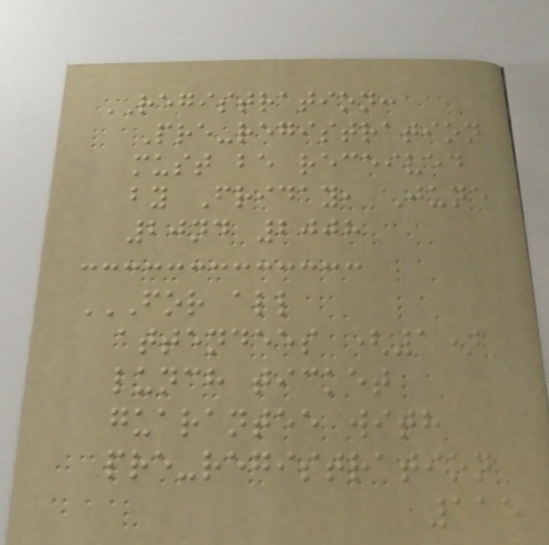REGISTRATION:
Pre-registration
must be received
by Friday, June
20nd 2008
FOR ALL
ATTENDEES (1)
LUNCH TICKET
GUARANTEE WITH
PRE-REGISTRATION
115
